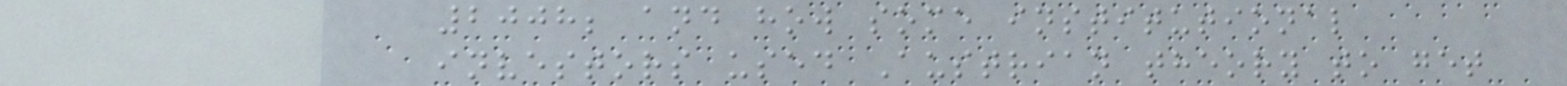2008; and how some institutional
investors used Austrian theory to get
